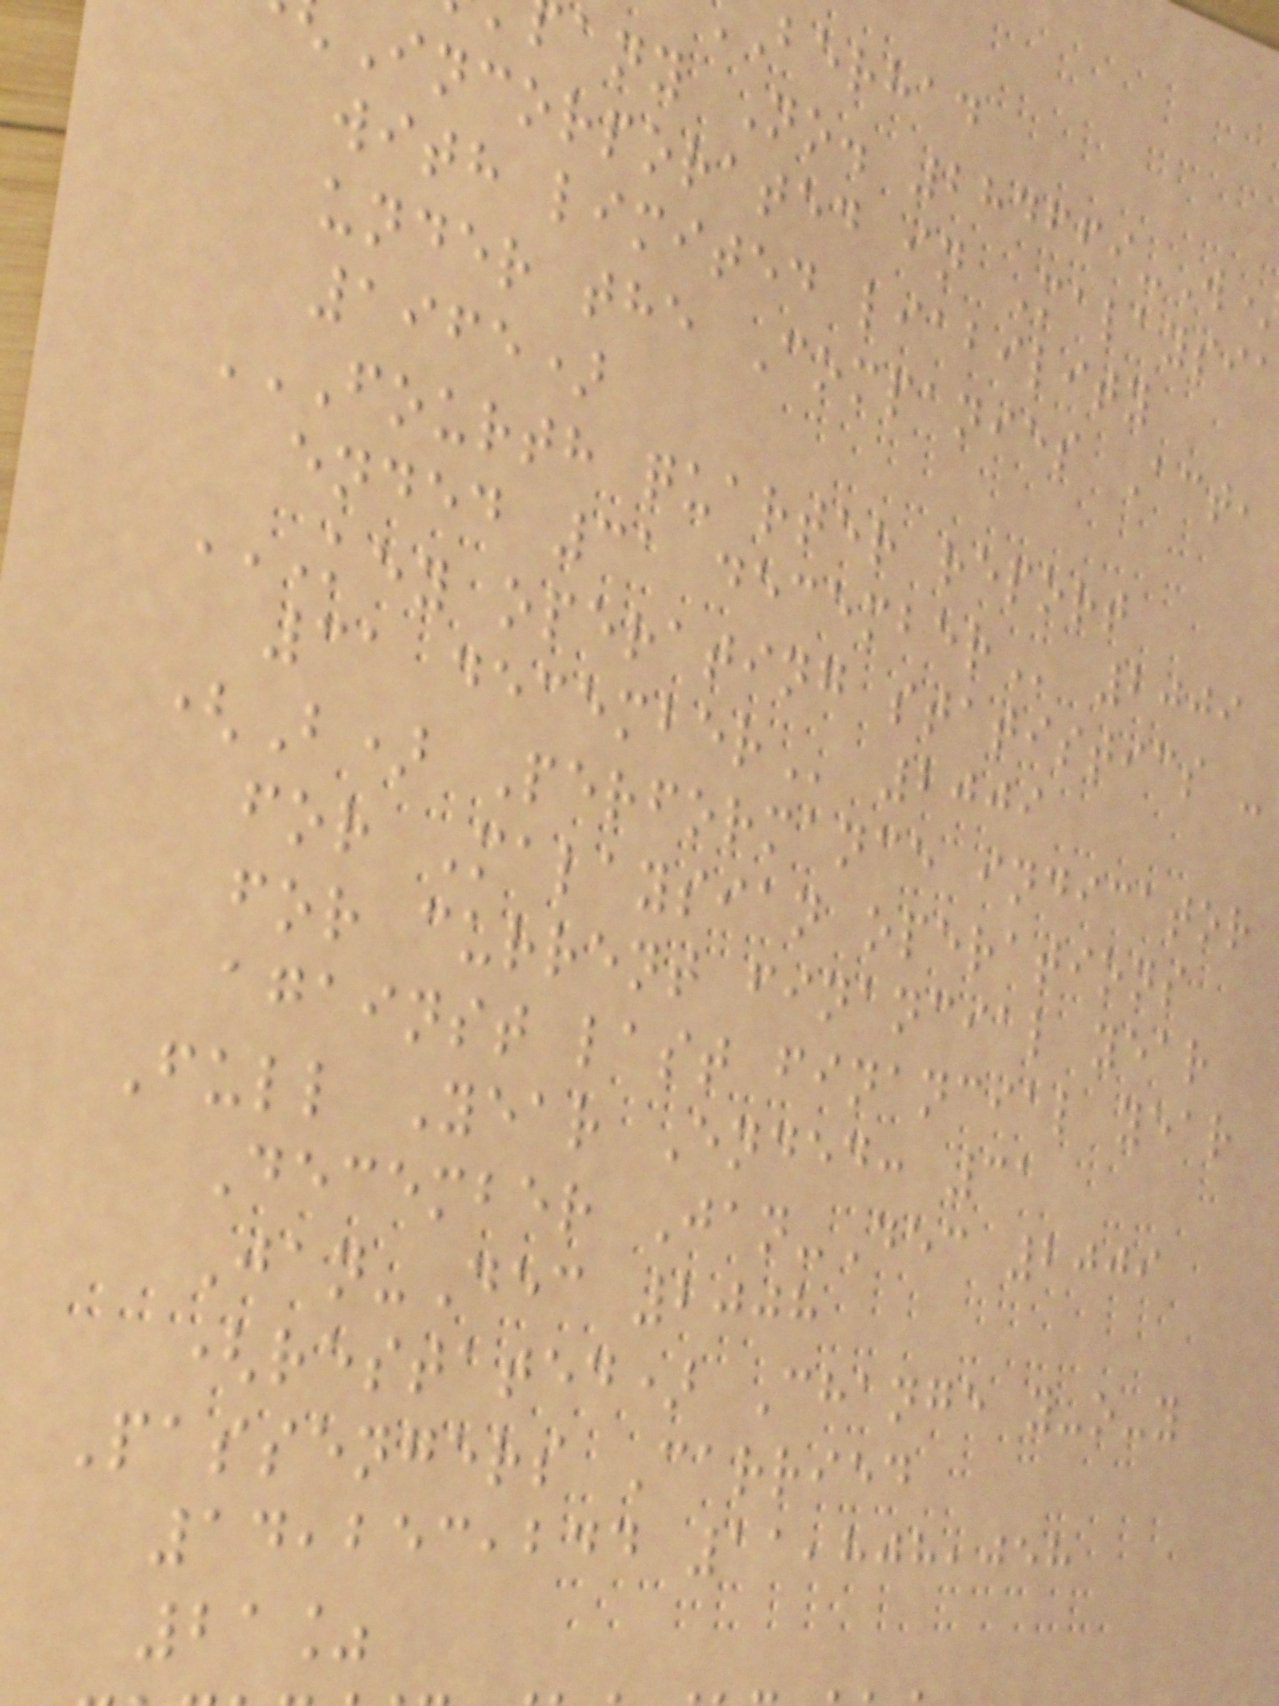berhad
any No. 284669-W
Incorporated in Malaysia
with limited liability
under the Companies Act,
1965)
FOURTH QUARTER REPORT
ended 31
KEY OPERATING STATISTICS -
(B) Performance indicator
for Malaysian operations
for current financial year
against last financial year
Full Year Ended: 31
December Jan-Dec 2009
Jan-Dec 2008
(restated) Change y-o-y
Passengers Carried
14,253,244 11,808,058
21%
